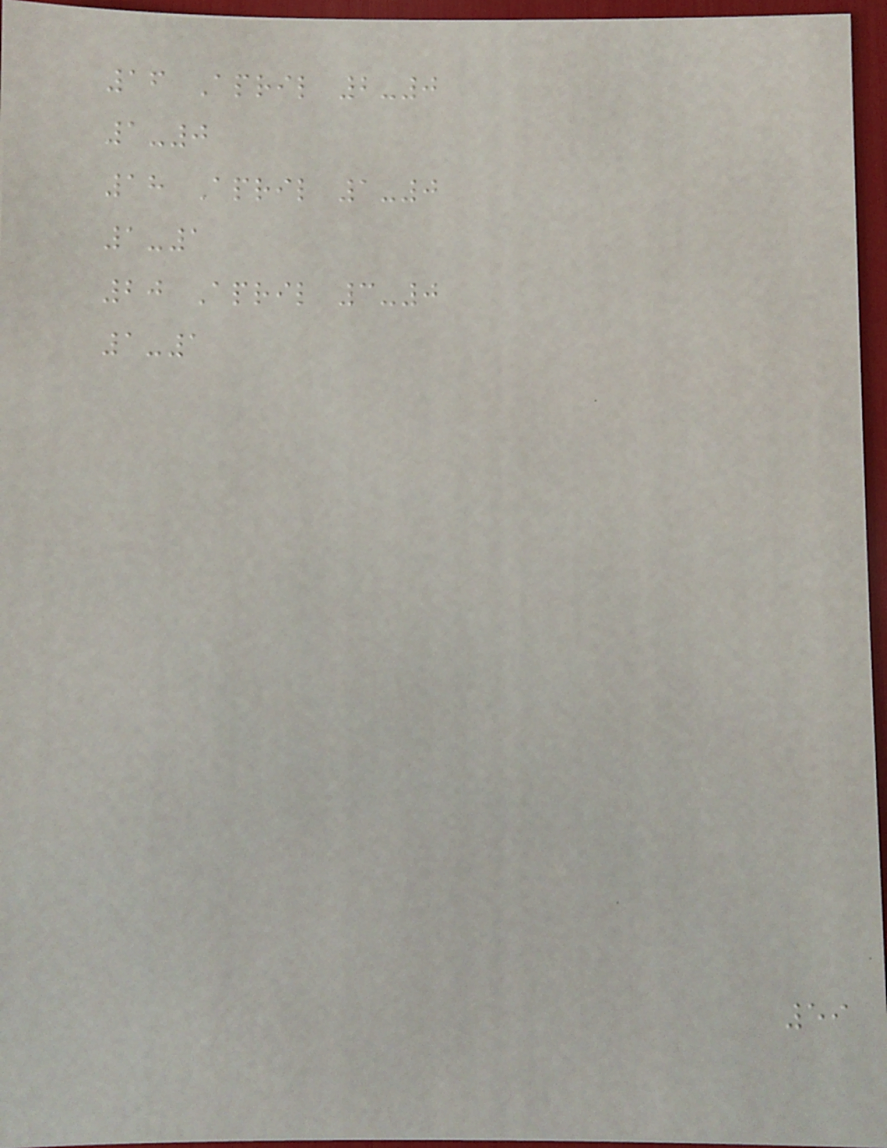16 April 2-0
1-0
18 April 1-0
1-1
20 April 3-0
1-1
59
